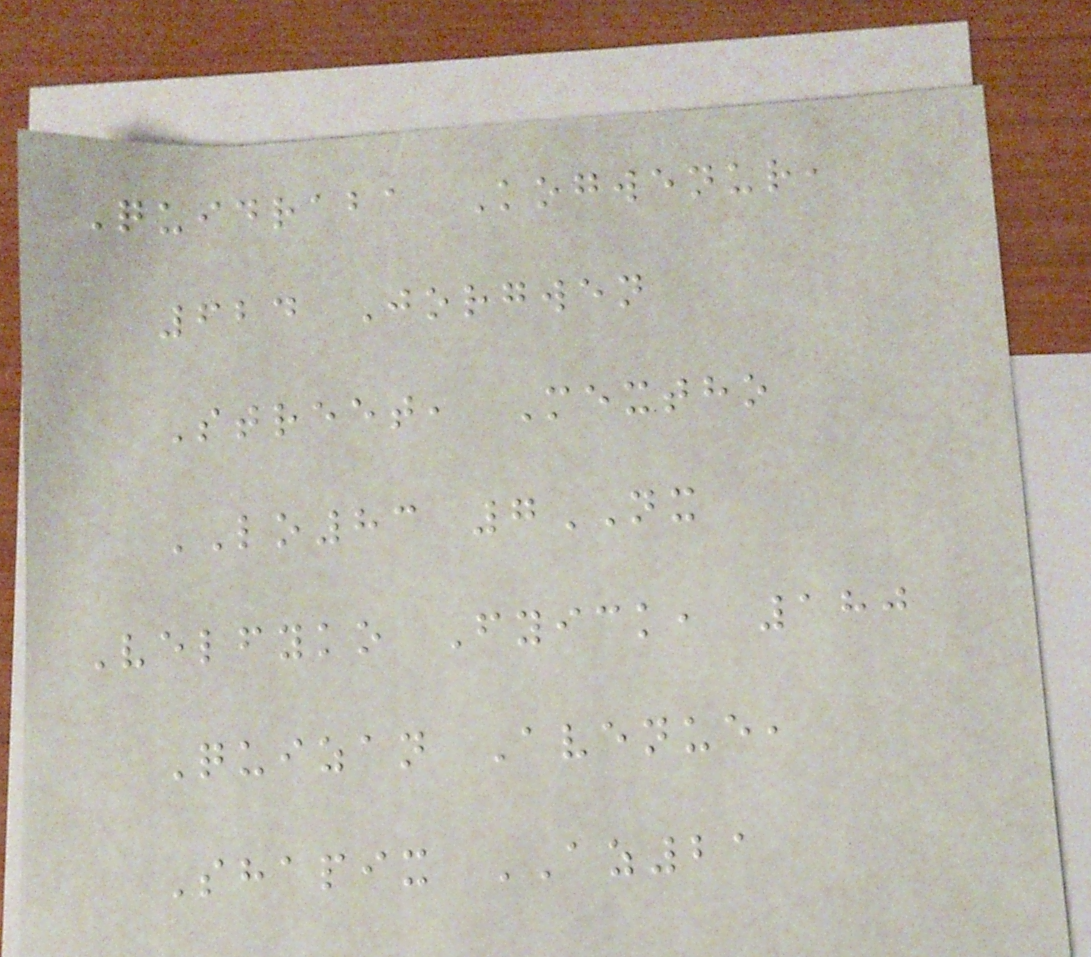Quidraba Kogwenur,
624 Jorgwen
Street, Mextho
LO83 7NX
Velfyko Fyick, 180
Quizan Avenue,
Shapix AZ21
